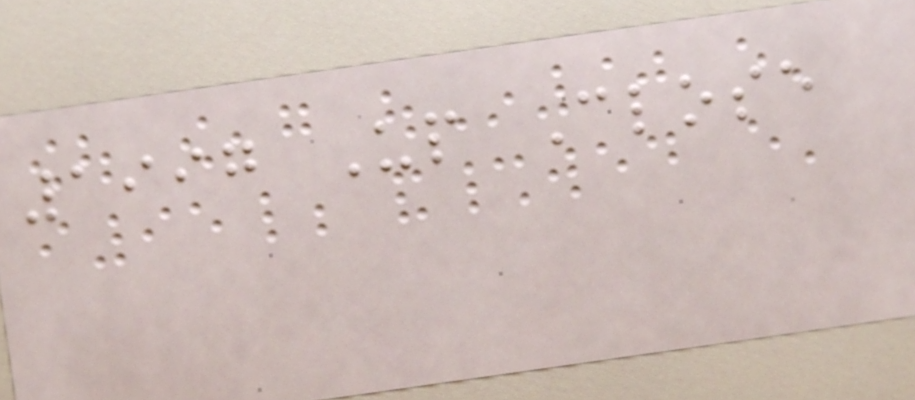1997 Up Close
